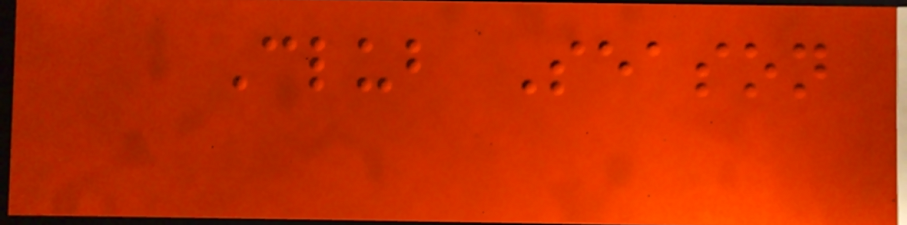Club Season
